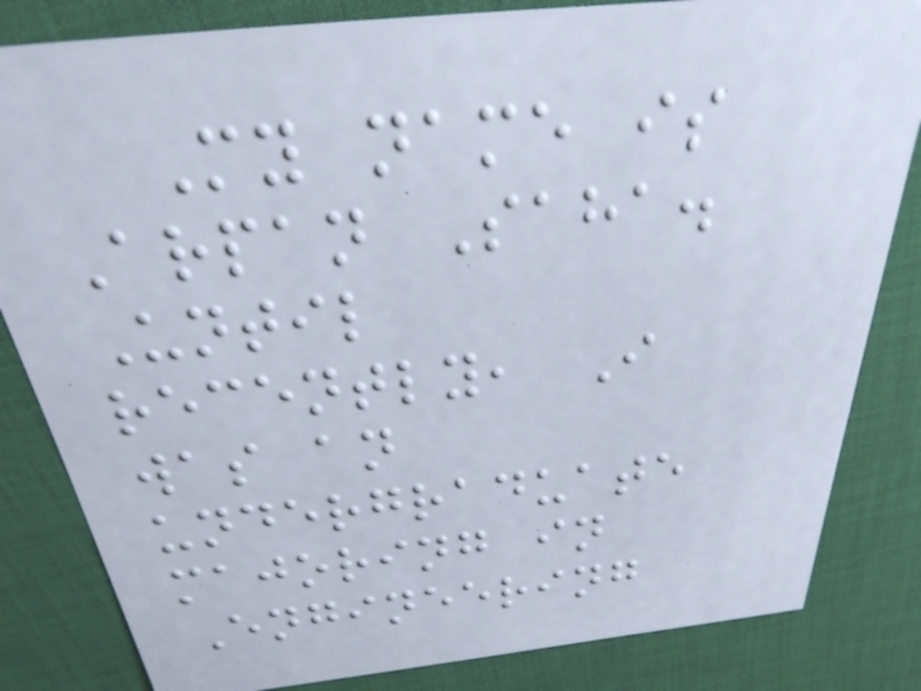My name is
Arpan Saha.
Until
recently, I
was an
undergraduate
majoring in
Engineering
